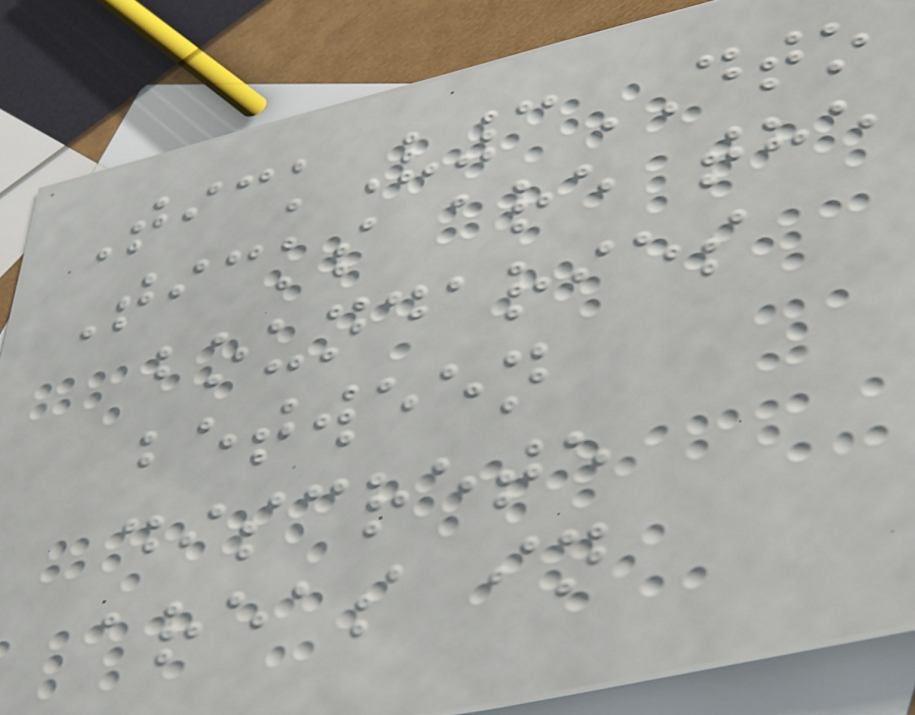TickV3DTO
Ticks are the
boundaries
between
discrete
areas in
